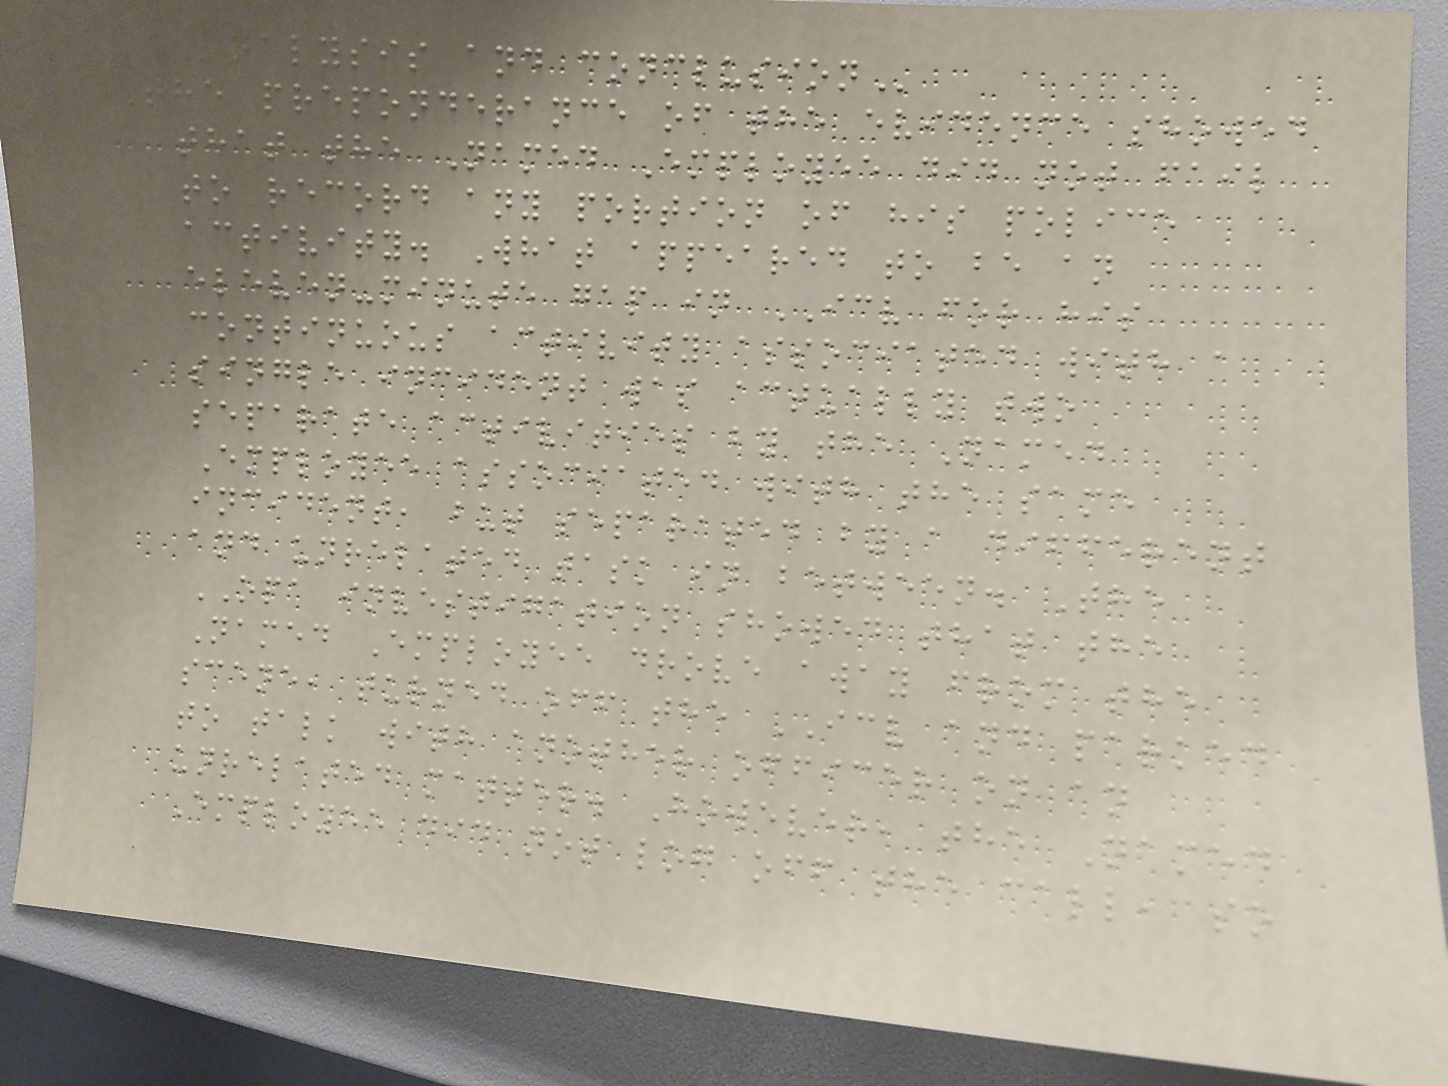ANALYSIS AND CONCLUSION
The preponderance of the evidence showed
that the Named Employee did not fail
to record any portion of his police
activity. What appeared to be an
eleven-minute gap in ICV for his
continuous activity associated with a
single incident was actually two
separate activities by the Named
Employee associated with the same
incident, but separated by a different
and unrelated task in between. The
OPA investigation showed that the
Named Employee drove away from the
scene, turned off the ICV and parked
to talk with another officer on an
unrelated matter. However, the Named
Employee did not log off the call, so
